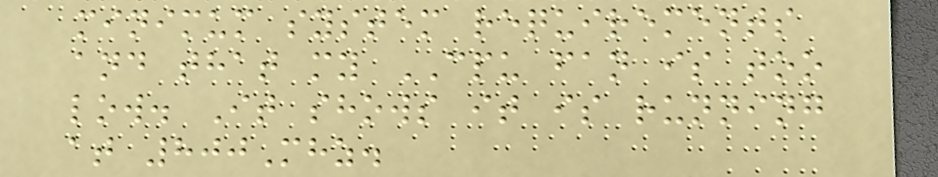minimum system requirements
and that my CPU fan is too
low. It shows it is running
at 800Mhz.
